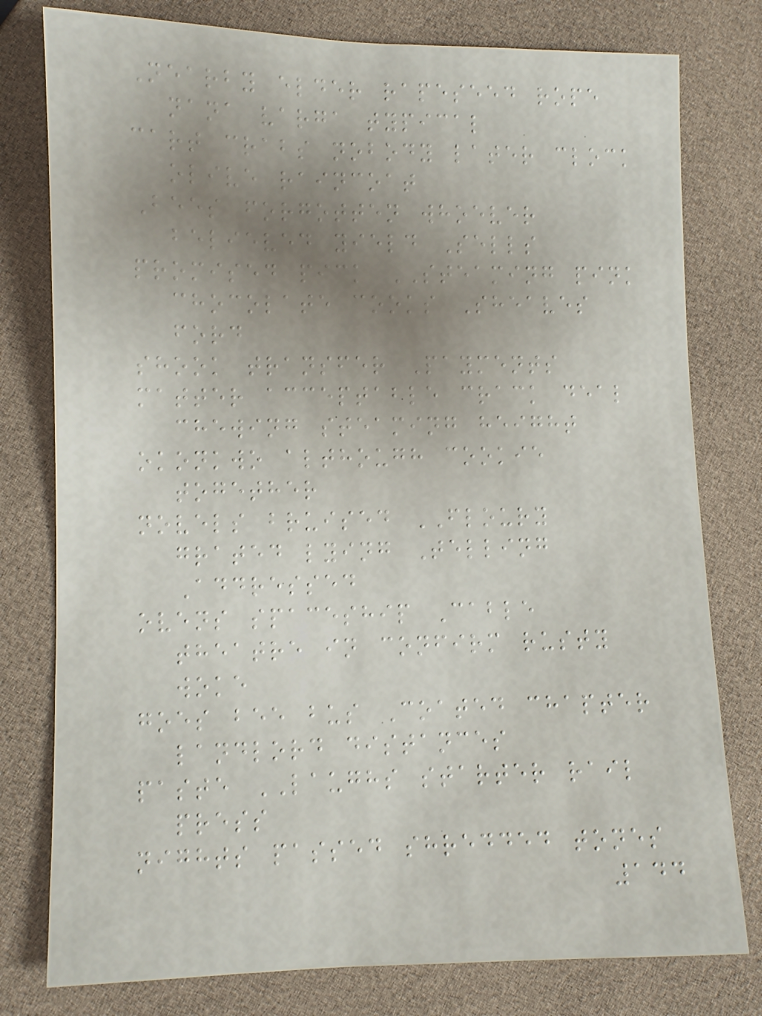Nearby elder rapeseed rope
nana varga typical
cart crabs nobody later clock
olive raincoat
Bees forgotten whoever
believed yield Sells
promised pick STEAMING pink
chocolate cooks Sheaves
ford
shook transfer Payments
matter acceptable crack deal
chewing steaming height
okonkwo although cookie
together
novels bruised FLOURY
grated lying Telling
Addressed
ovens spaceship Cable
theatre in confirm rusty
woke
goes bee bus Coated chapter
landlord distances
paste LAUGHS starter rail
press
nights passed shredded tones
144
